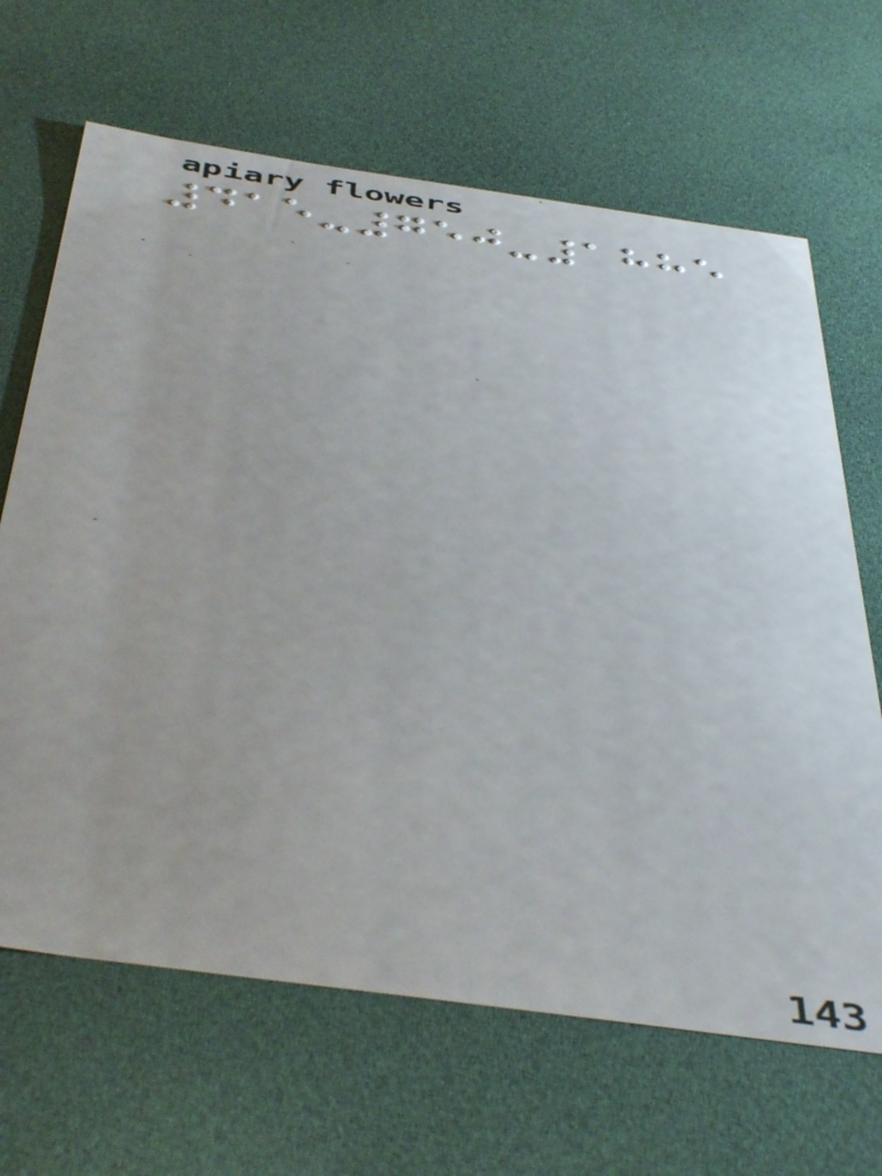415-750-1885
